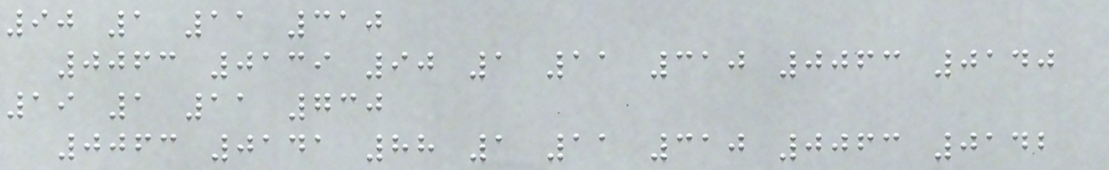90 1 11 310
0063 0139 90 1 11 310 0063 0140
19 1 11 730
0063 0141 88 1 11 310 0063 0142
